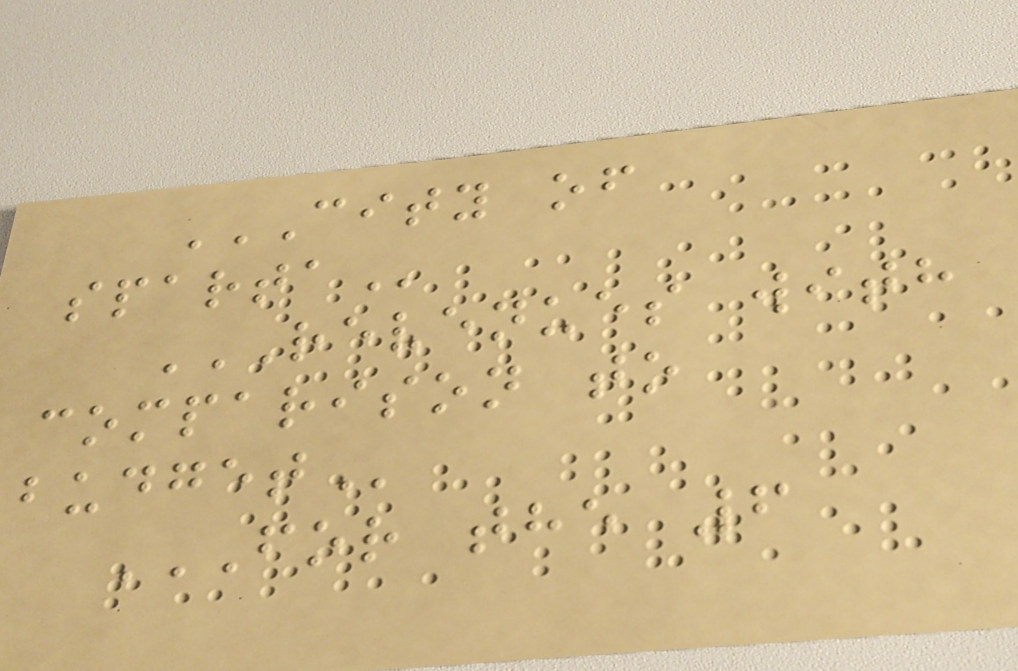CITY OF
SPARTA
REVENUES WITH
COMPARISON TO
BUDGET
FOR THE 6
